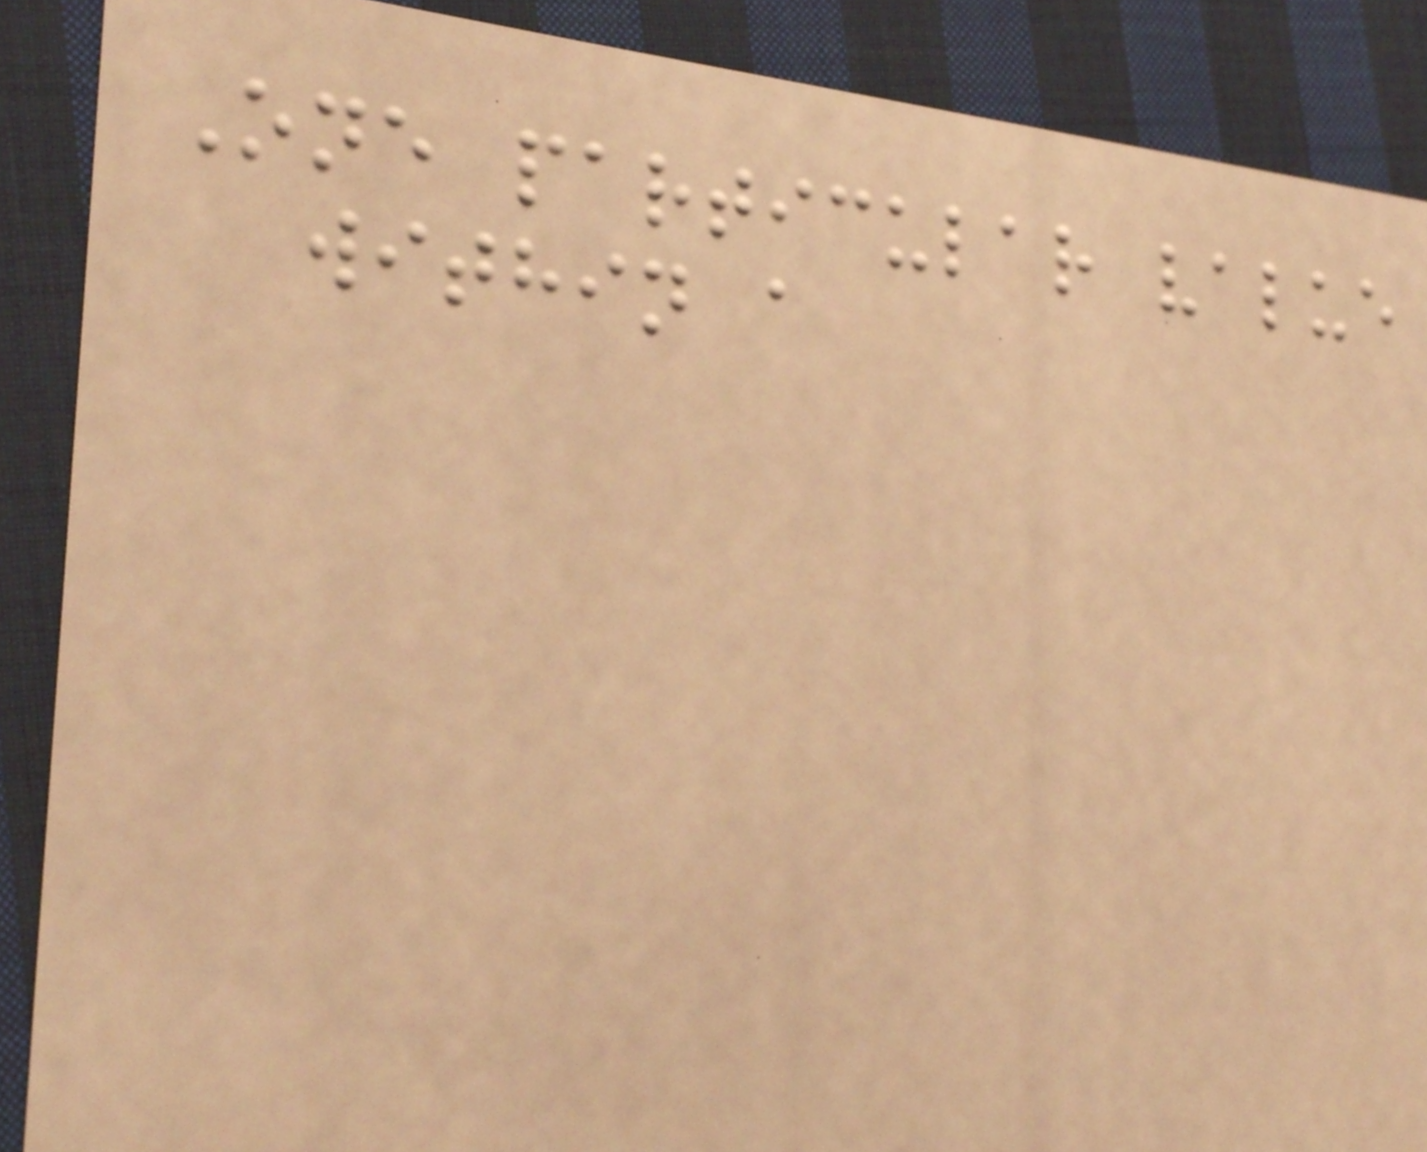One particular value
within a
